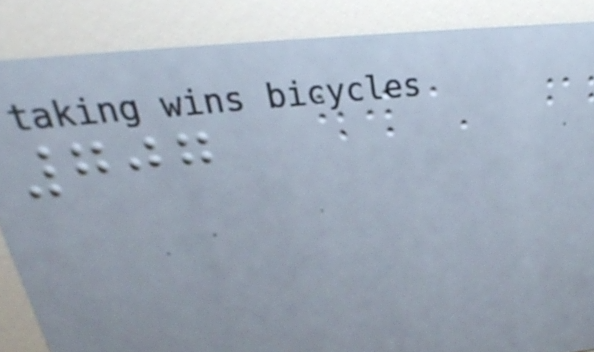707
